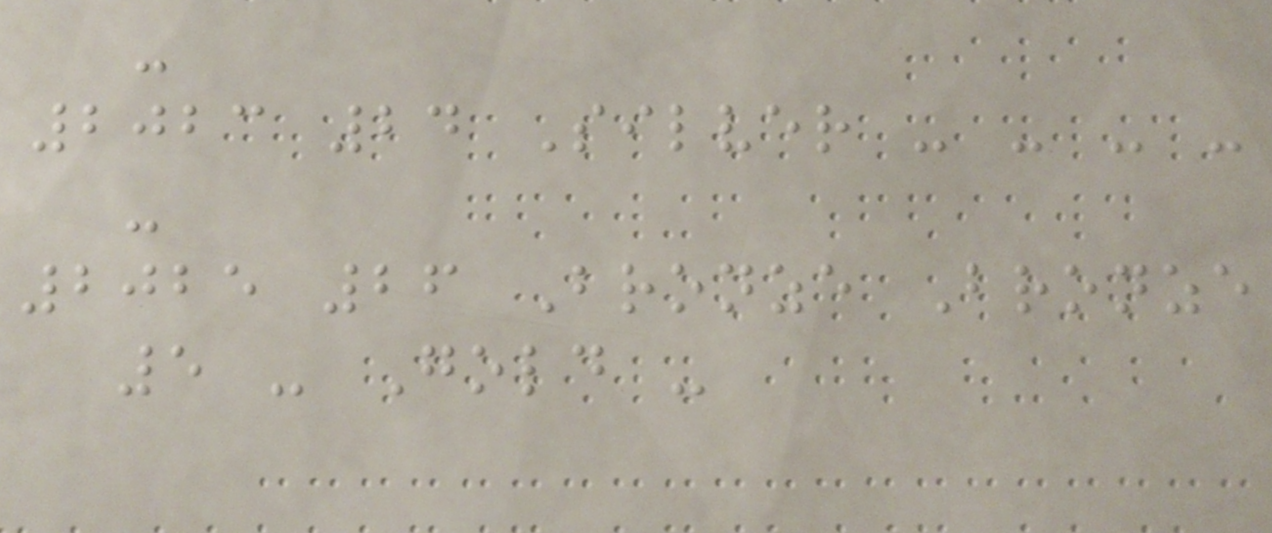-
2023 24 Silver - - - -
-
2025 26 Bronze Bronze
5 - Gold -
